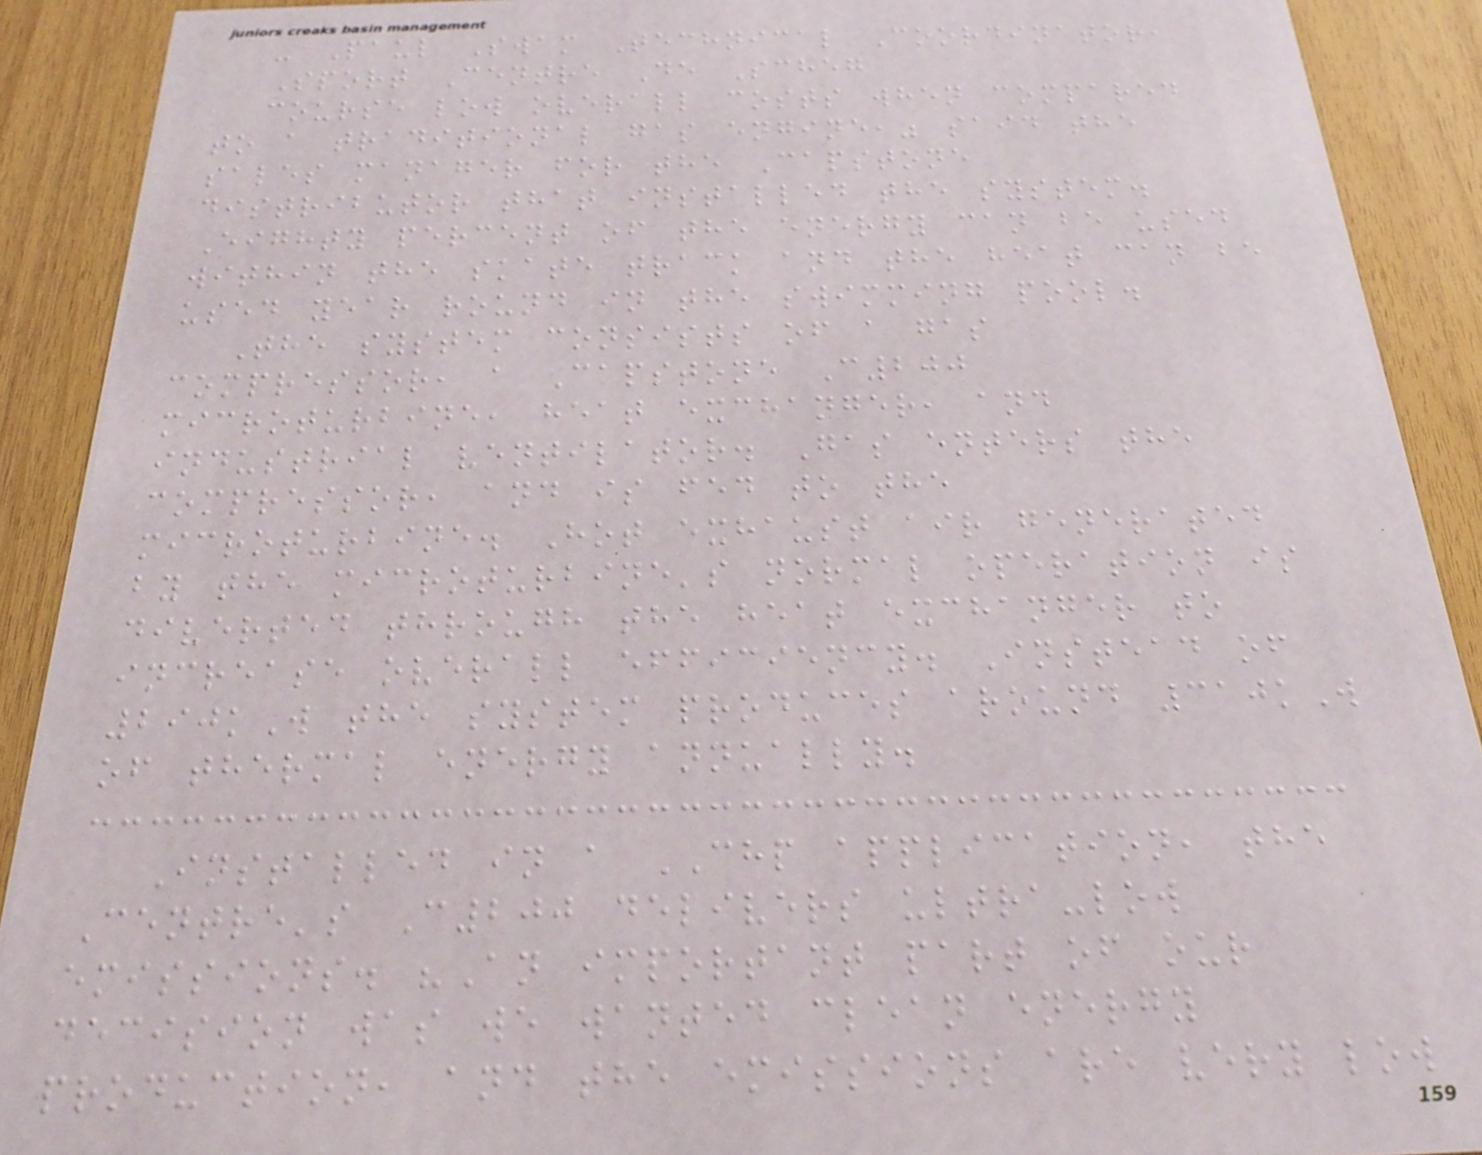- Paul Swam Technical Coordinator,
Sport Centre De Scheg
course low overall costs when compared
to a traditional gas engine," said the
sales manager for the Capstone
distributor that installed the system.
Eighty percent of the energy can be used
within the skate track and the heat can be
used year round in the swimming pool.
The system consists of a gas
compressor, a Capstone C200
microturbine, heat exchanger, and
industrial ventilator. Gas enters the
compressor, and is fed to the
microturbine. Hot exhaust air generated
by the microturbine's normal operation is
diverted through the heat exchanger to
increase overall efficiency. Instead of
290kW the system produces around 310kW
of thermal energy annually.
Installed in a CHP application, the
Centre's C200 delivers ultra-low
emissions. "An important part of our
decision was we wanted clean energy
production, and the emissions are very low
